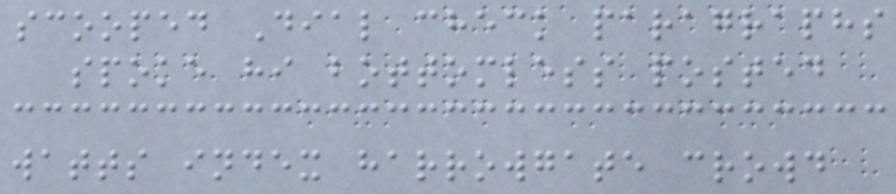scooped Dial check paragraphs
spoke hi bottomless posted
watts index harrowgate crowd
